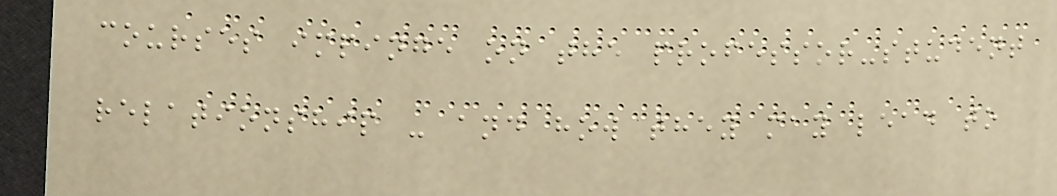courses impinge on the professor-student
relationship - and how they may lead to
